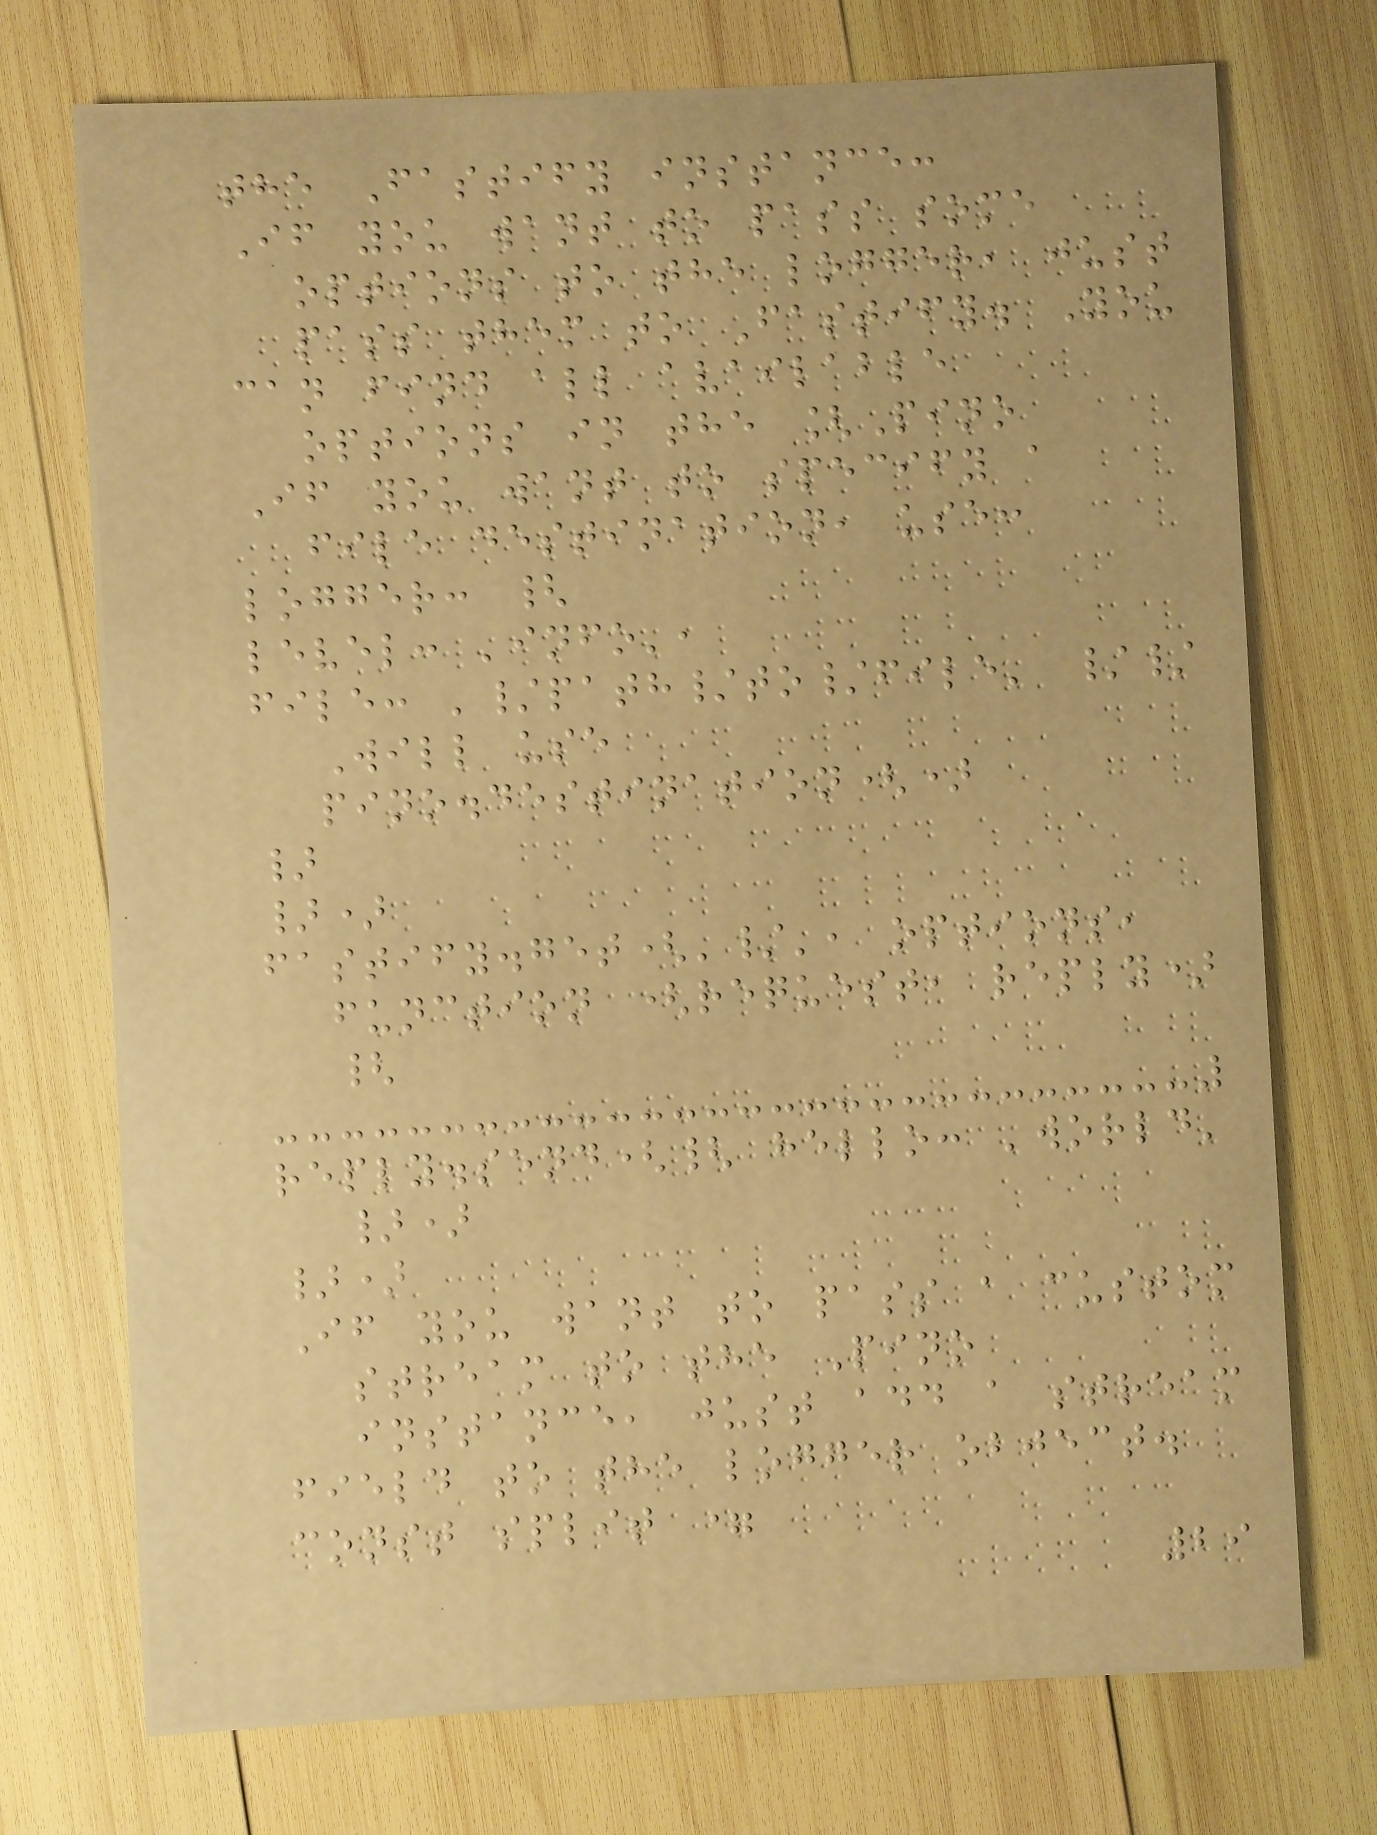the Fastify instance:
If you want to pass some
options to the logger, just
pass them to Fastify. You
can find all available
options in the [Pino
If you want to specify a
file destination, use:
logger: {
level: 'info',
file: '/path/to/file' //
Will use
pino.destination()
}
})
fastify.get('/', options,
function (request, reply)
{
reply.send({ hello: 'world'
})
})
If you want to pass a custom
stream to the Pino
instance, just add a stream
field to the logger object.
const split =
29
